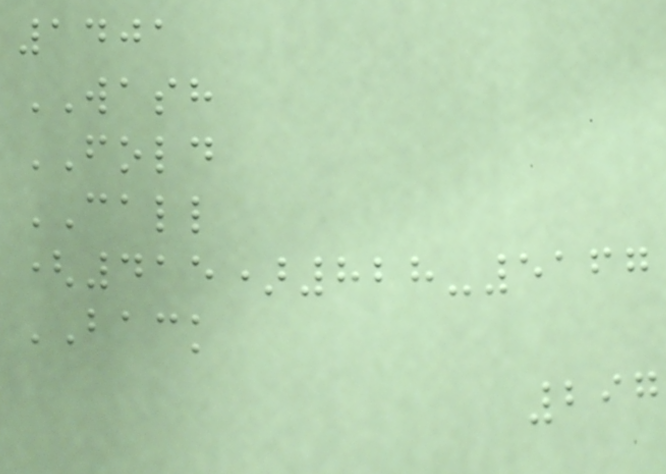1401
WASH
FOLD
CALL
(415)828-5167
BACK
297
